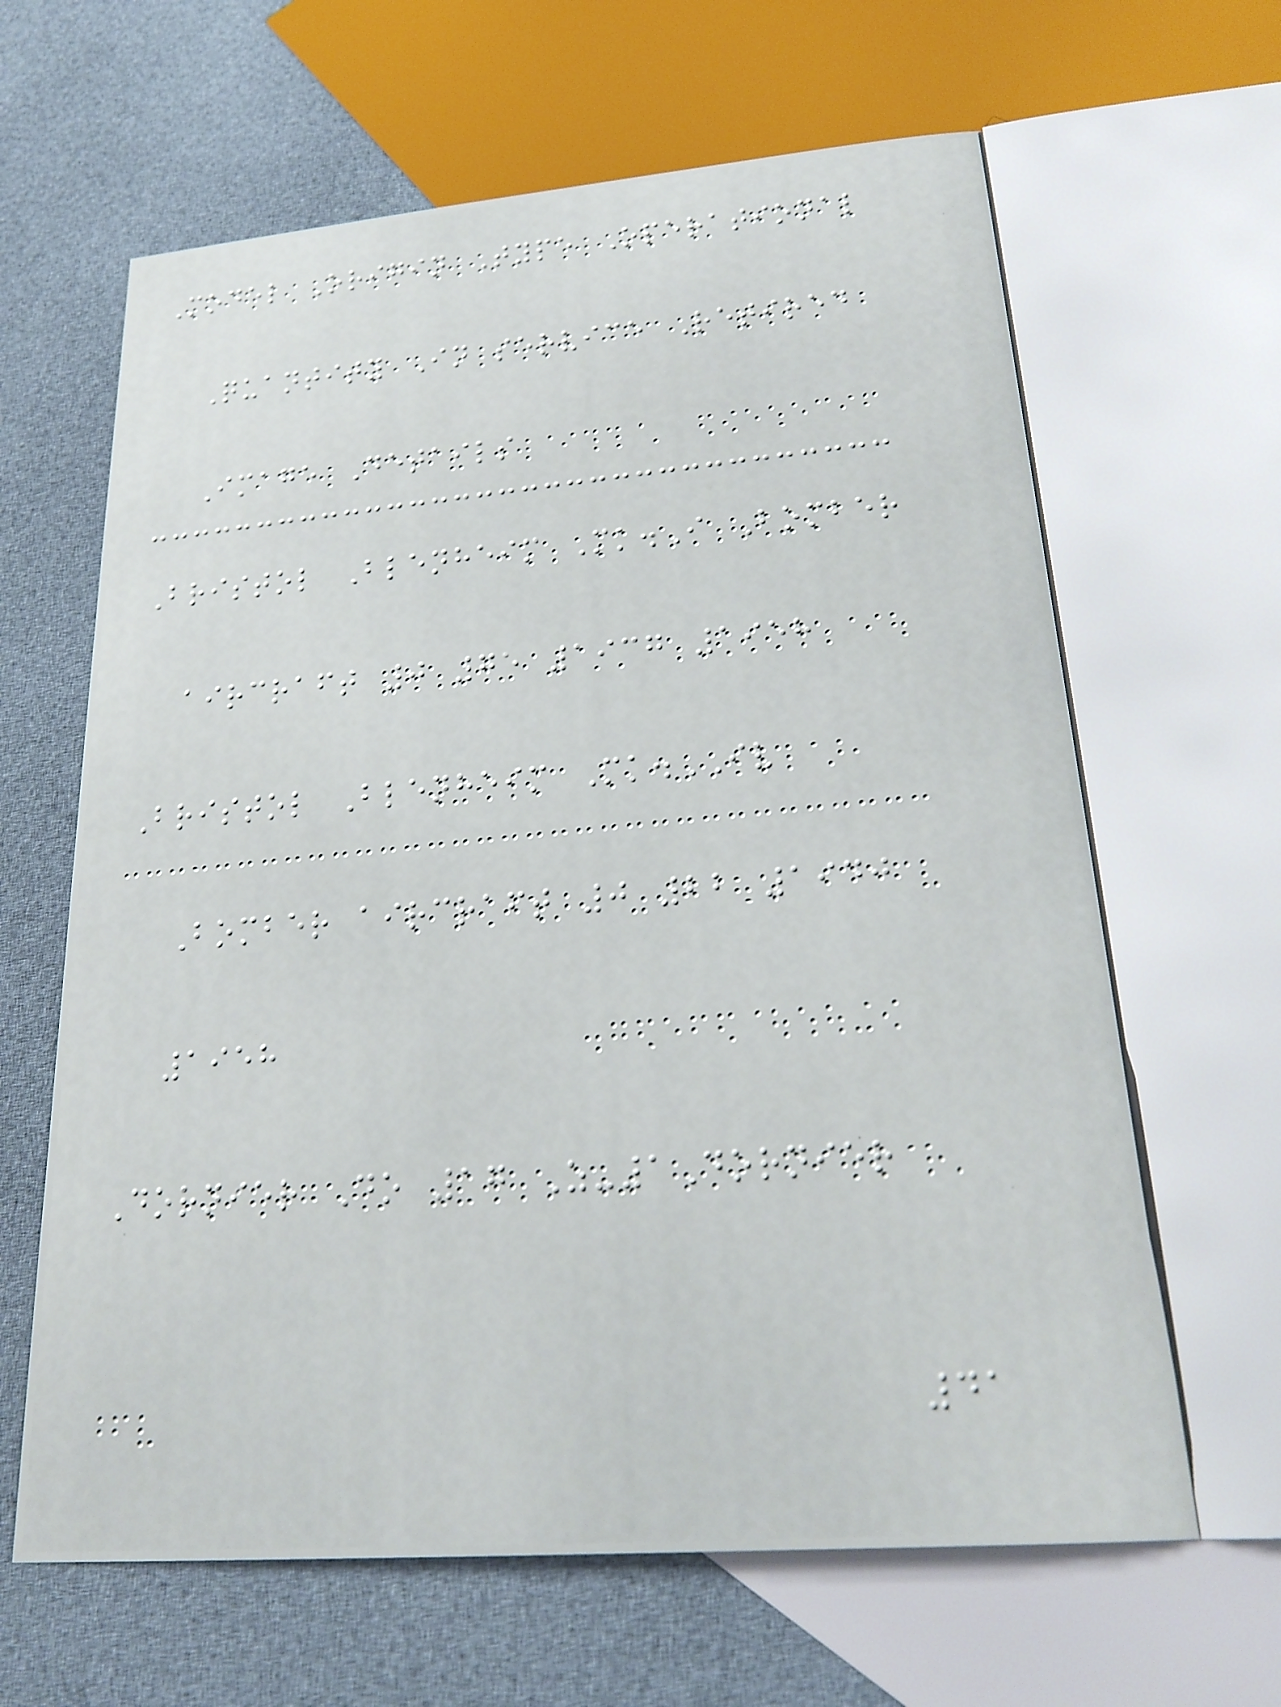Model Origin Type Operational
Quantity In service Retired
Image Details
Bristol Blenheim Mk.I Bomber
aircraft 0 75 1937 1958
Bristol Blenheim Mk.IV
Bomber aircraft 0 22 1940
1958
Dornier Do 17 Z-1Dornier
41
